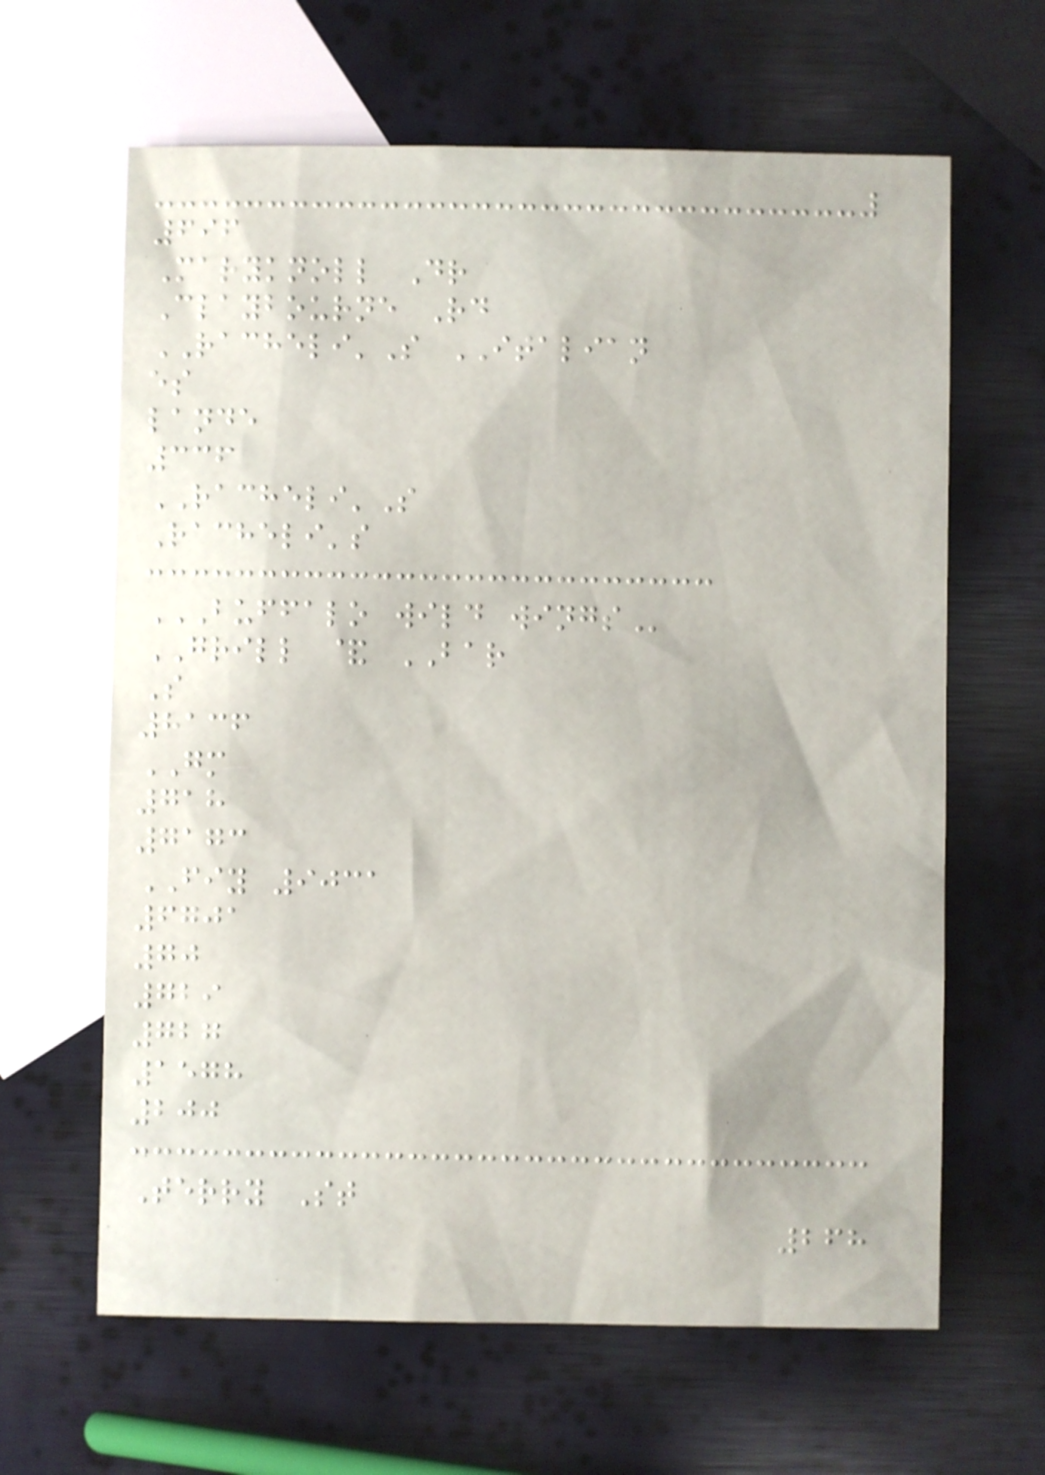696
Maryknoll Dr
Claybourne Rd
RACHELI'S ITALIAN
es
lande
336
RACHELI'S
Racheli's
BUFFALO WILD WINGS
GRILL & BAR
S
8136
GM
718
7173
FIY 9031
6701
70
729
727
1578
200
Terry St
268
